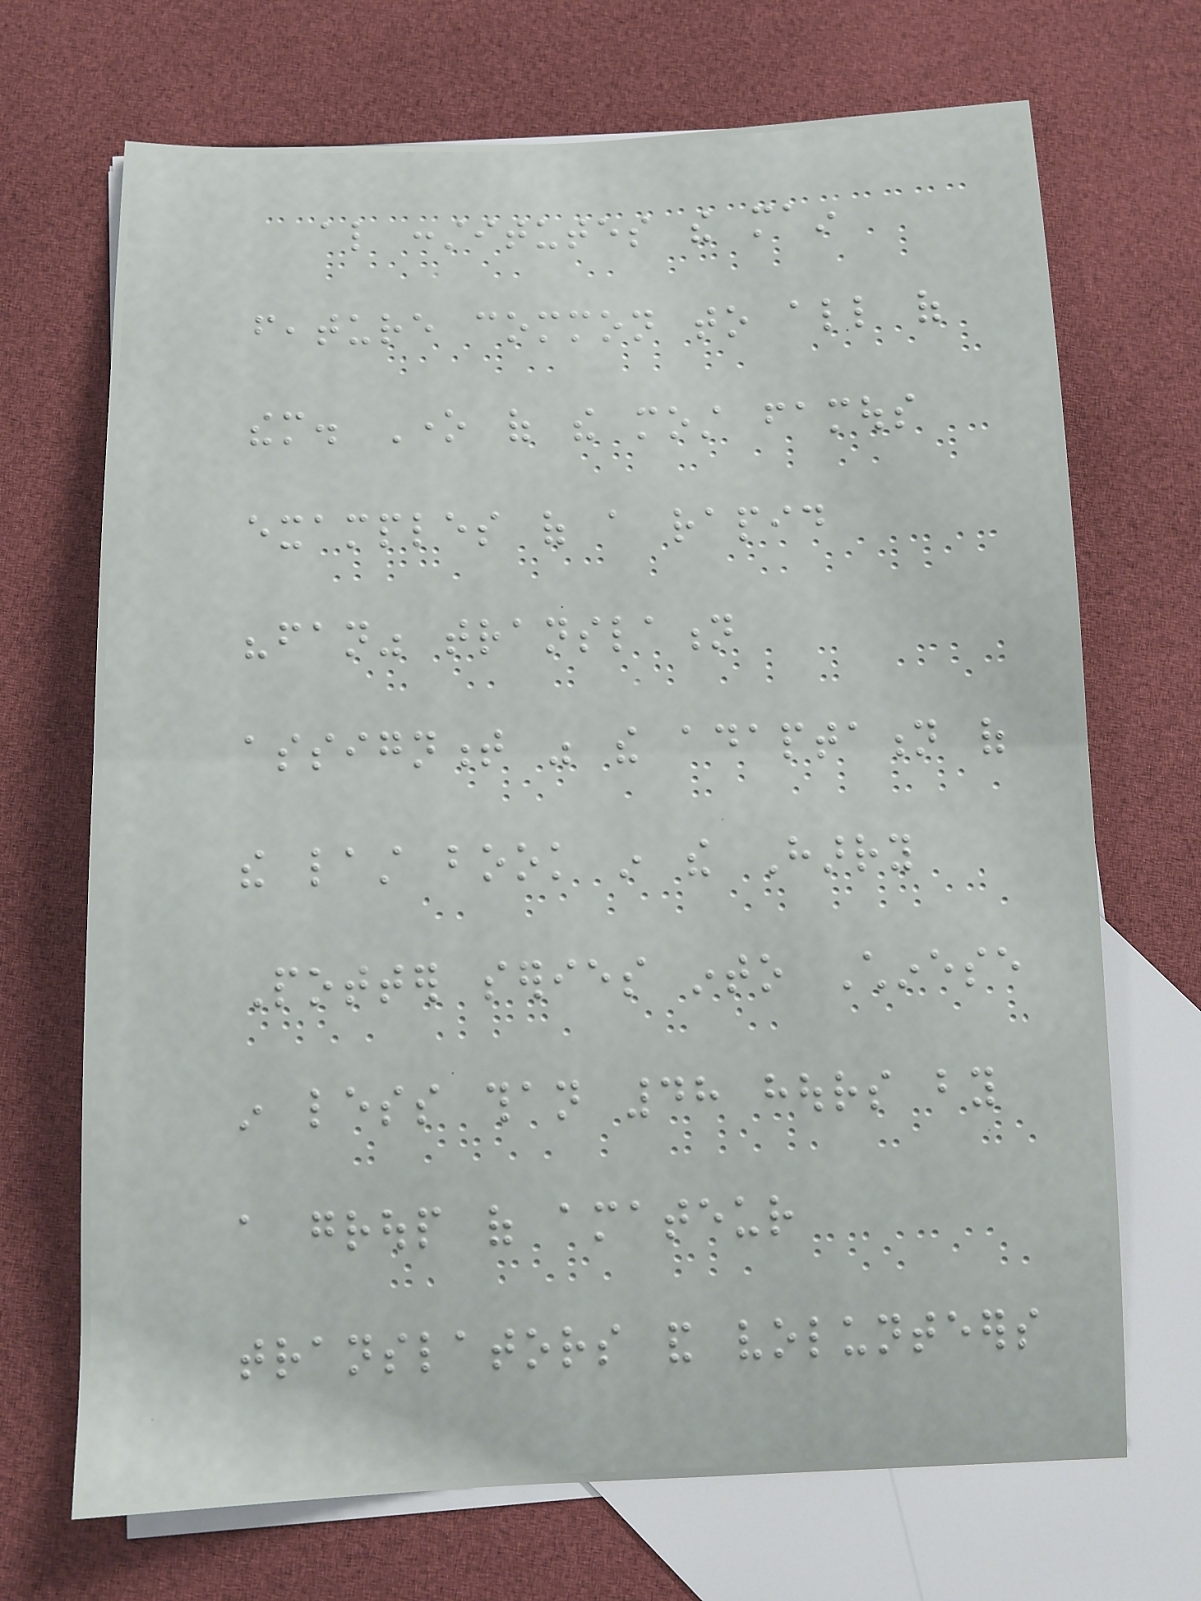also constitutes the main
feature common to all of
them. One of the most famous
examples of a rapid
"fan" translation
assignment was the adaptation of
the last book in the Harry
Potter series into Chinese
in less than 48 hours by
a group of amateur
translators and volunteers
